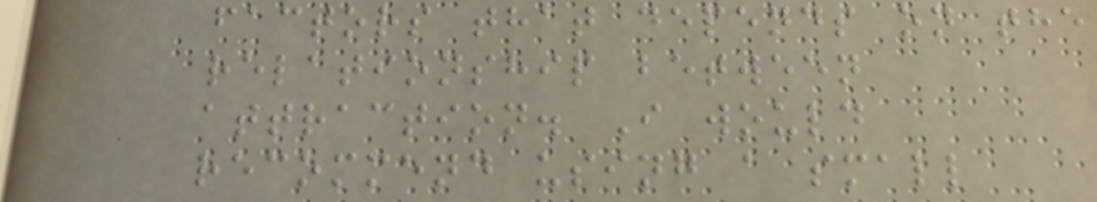factors that depends on the
relationship between
attraction. I would
recommend using a small
